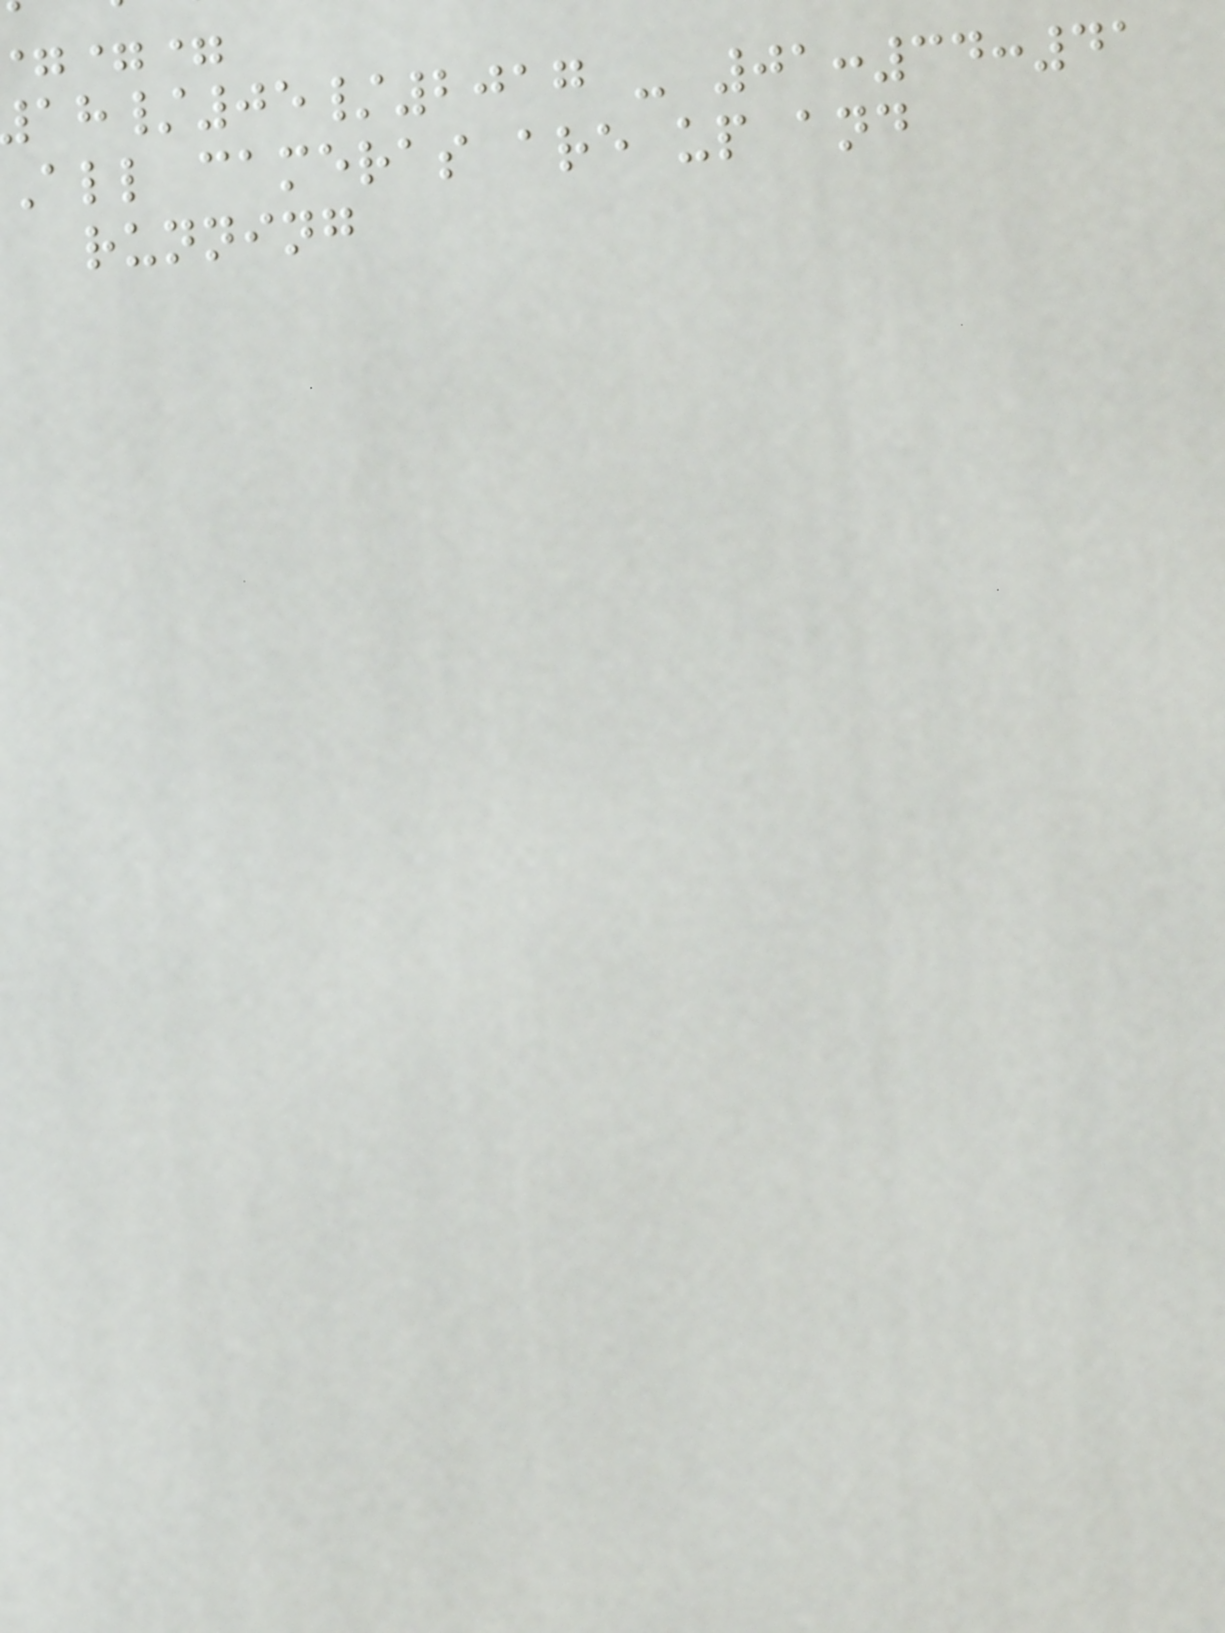==
/05/2017 - 01:34:41
All cameras are up and
running
